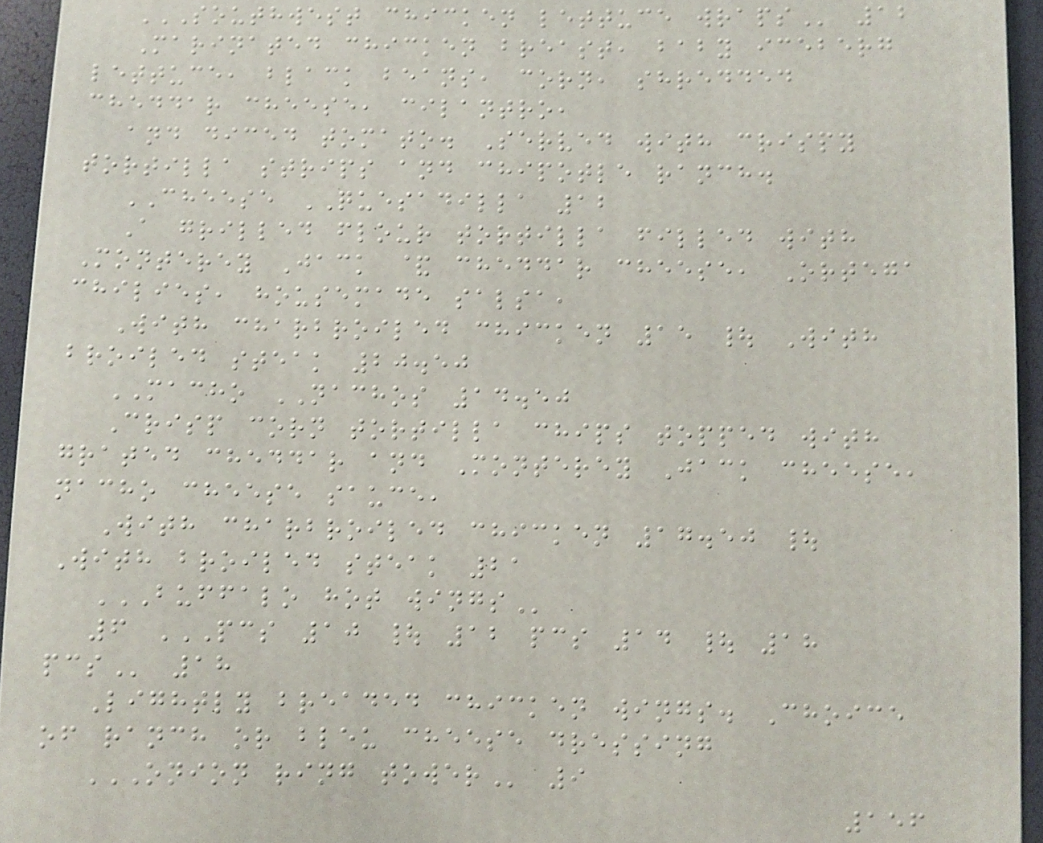SOUTHWEST CHICKEN LETTUCE WRAPS 12
Marinated chicken breast, baby iceberg
lettuce, black beans, corn, shredded
cheddar cheese, cilantro,
and diced tomato. Served with crispy
tortilla strips and chipotle ranch.
CHEESE QUESADILLA 12
A grilled flour tortilla filled with
Monterey Jack & cheddar cheese, Ortega
chilies, housemade salsa,
With charbroiled chicken 15 | With
broiled steak 20.50
MACHO NACHOS 14.50
Crisp corn tortilla chips topped with
grated cheddar and Monterey Jack cheese,
nacho cheese sauce,
With charbroiled chicken 17.50 |
With broiled steak 21
BUFFALO HOT WINGS
6 PCS 10 | 12 PCS 14 | 18
PCS 18
Lightly breaded chicken wings. Choice
of ranch or bleu cheese dressing
ONION RING TOWER 9
156
